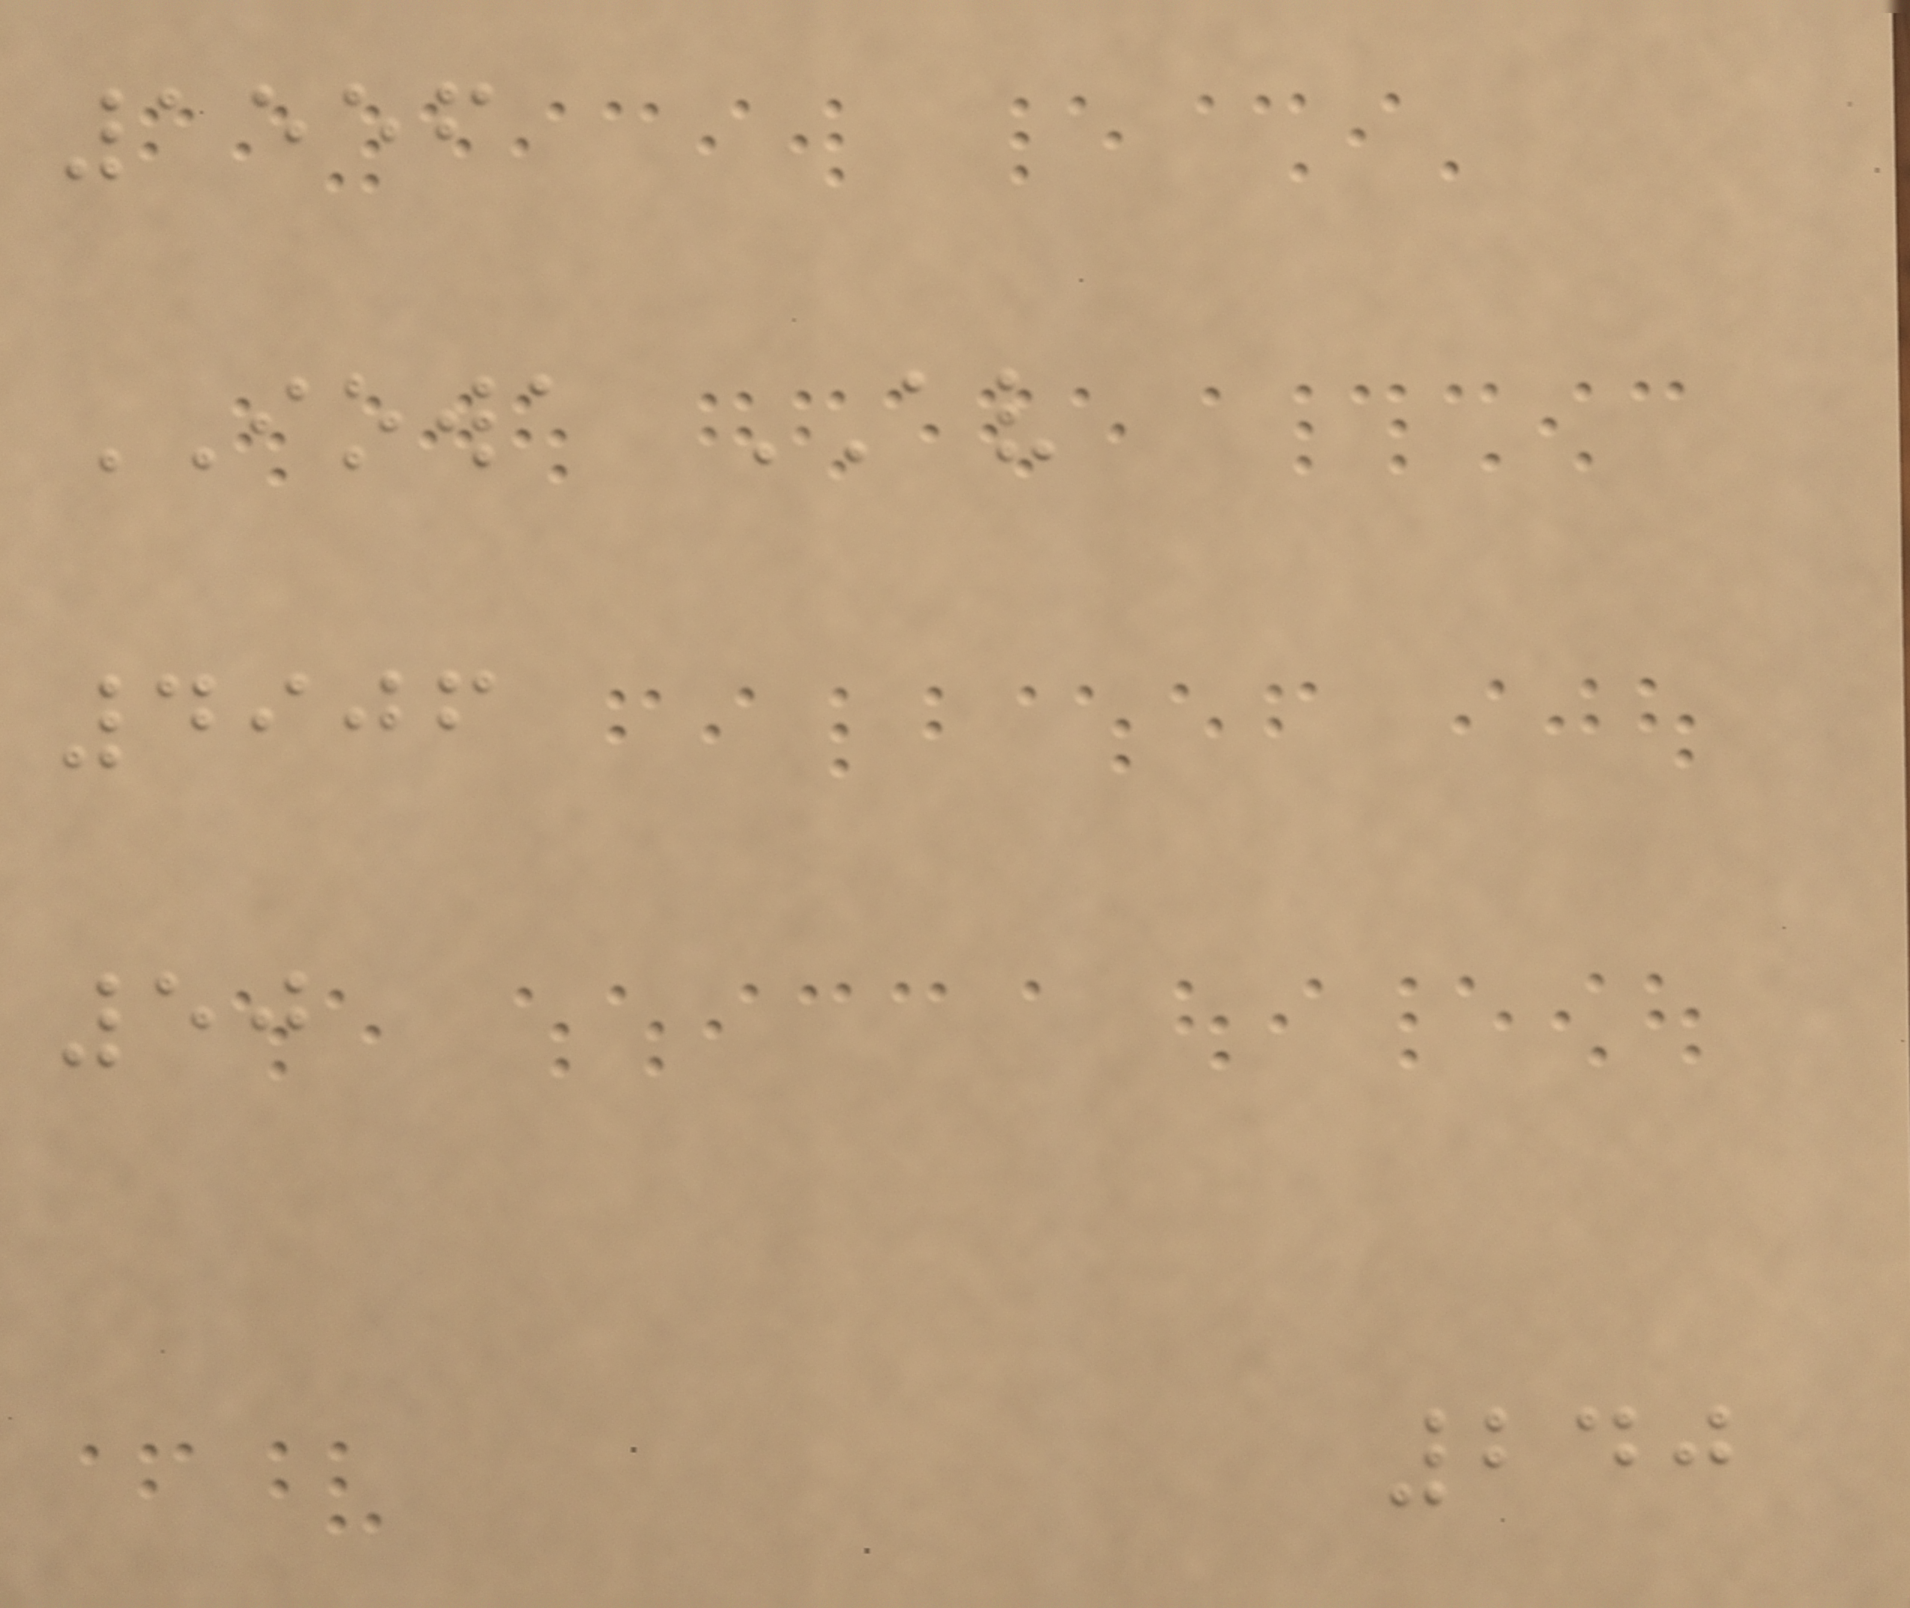1556
IOWA AV
4906
50
240
